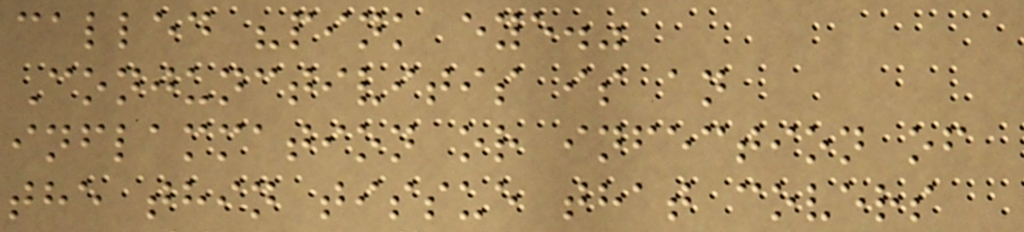called "pink eye."
Conjunctivitis is an
inflammation or infection of
the thin tissue that covers
